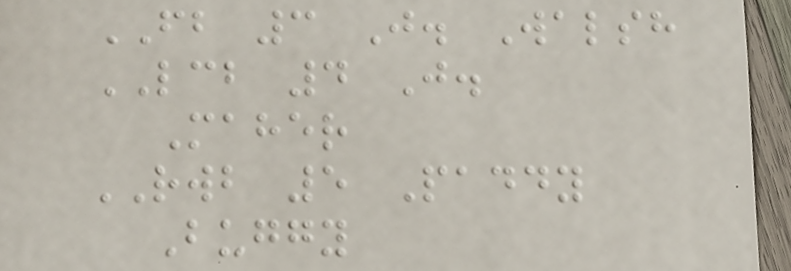FB 3 J. Walsh
LCB 4 J.
Maher
RWB 5 Paddy
Buggy
